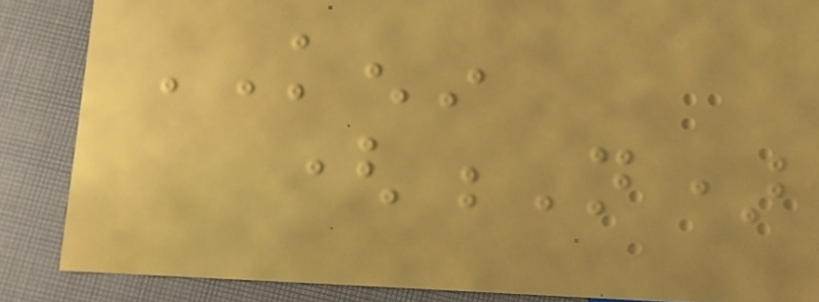KENIN
(N)
